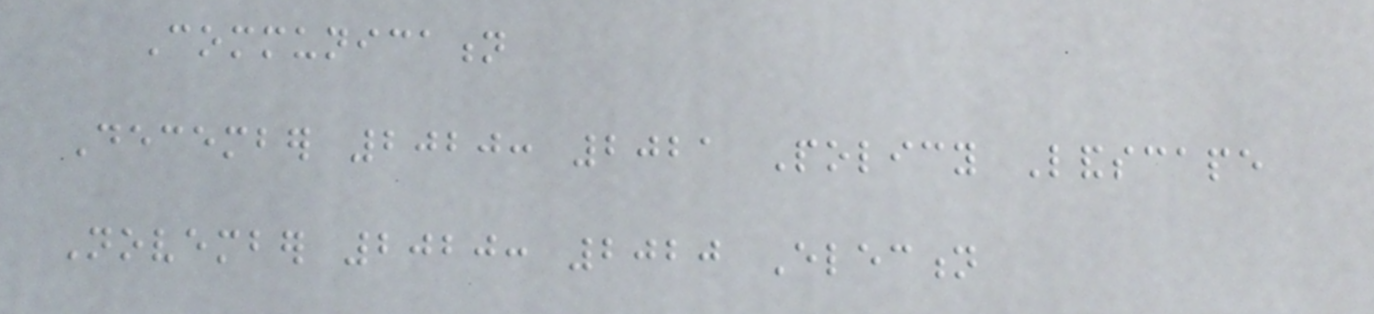Communication
December 2020: 2021 Policy Landscape
November 2020: 2020 Election
